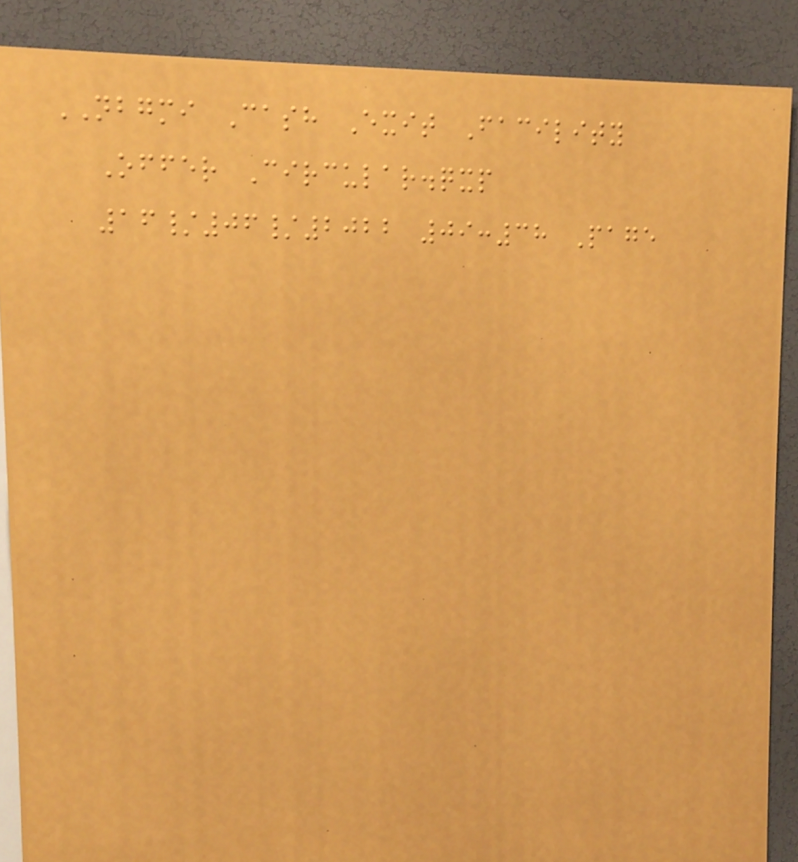NBGMI Cash Exit Facility
Offer Circular.qxp
16/06/2022 09:38 Page
